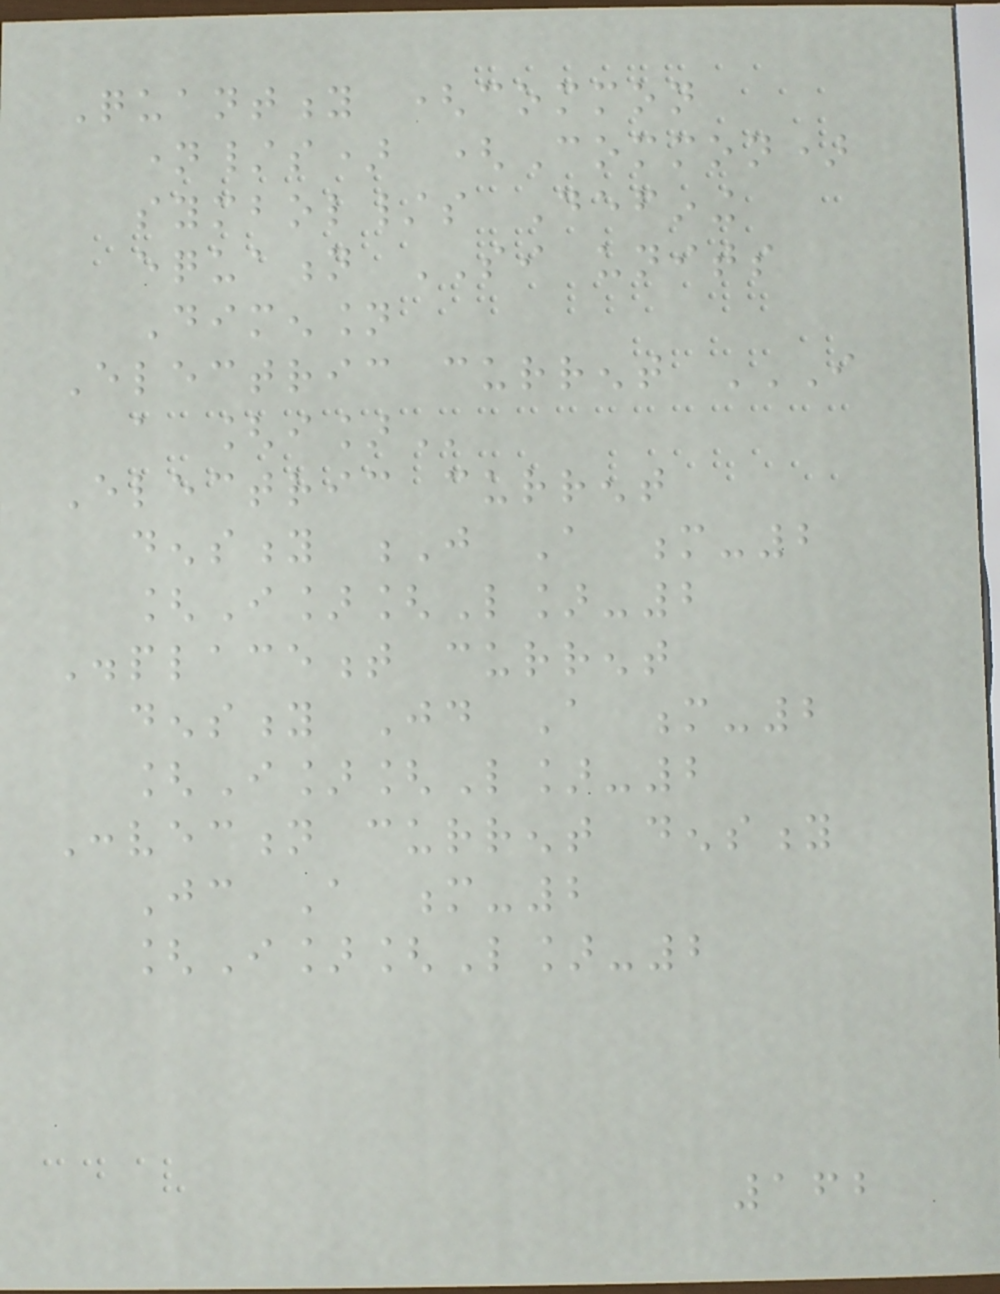Quantity (common
name/s) (Common)
symbol/s Defining
equation SI units
Dimension
Electric current I
A [I]
Electric current
density J A m-2
[I][L]-2
Displacement current
density Jd A m-2
[I][L]-2
Convection current density
Jc A m-2
[I][L]-2
162
